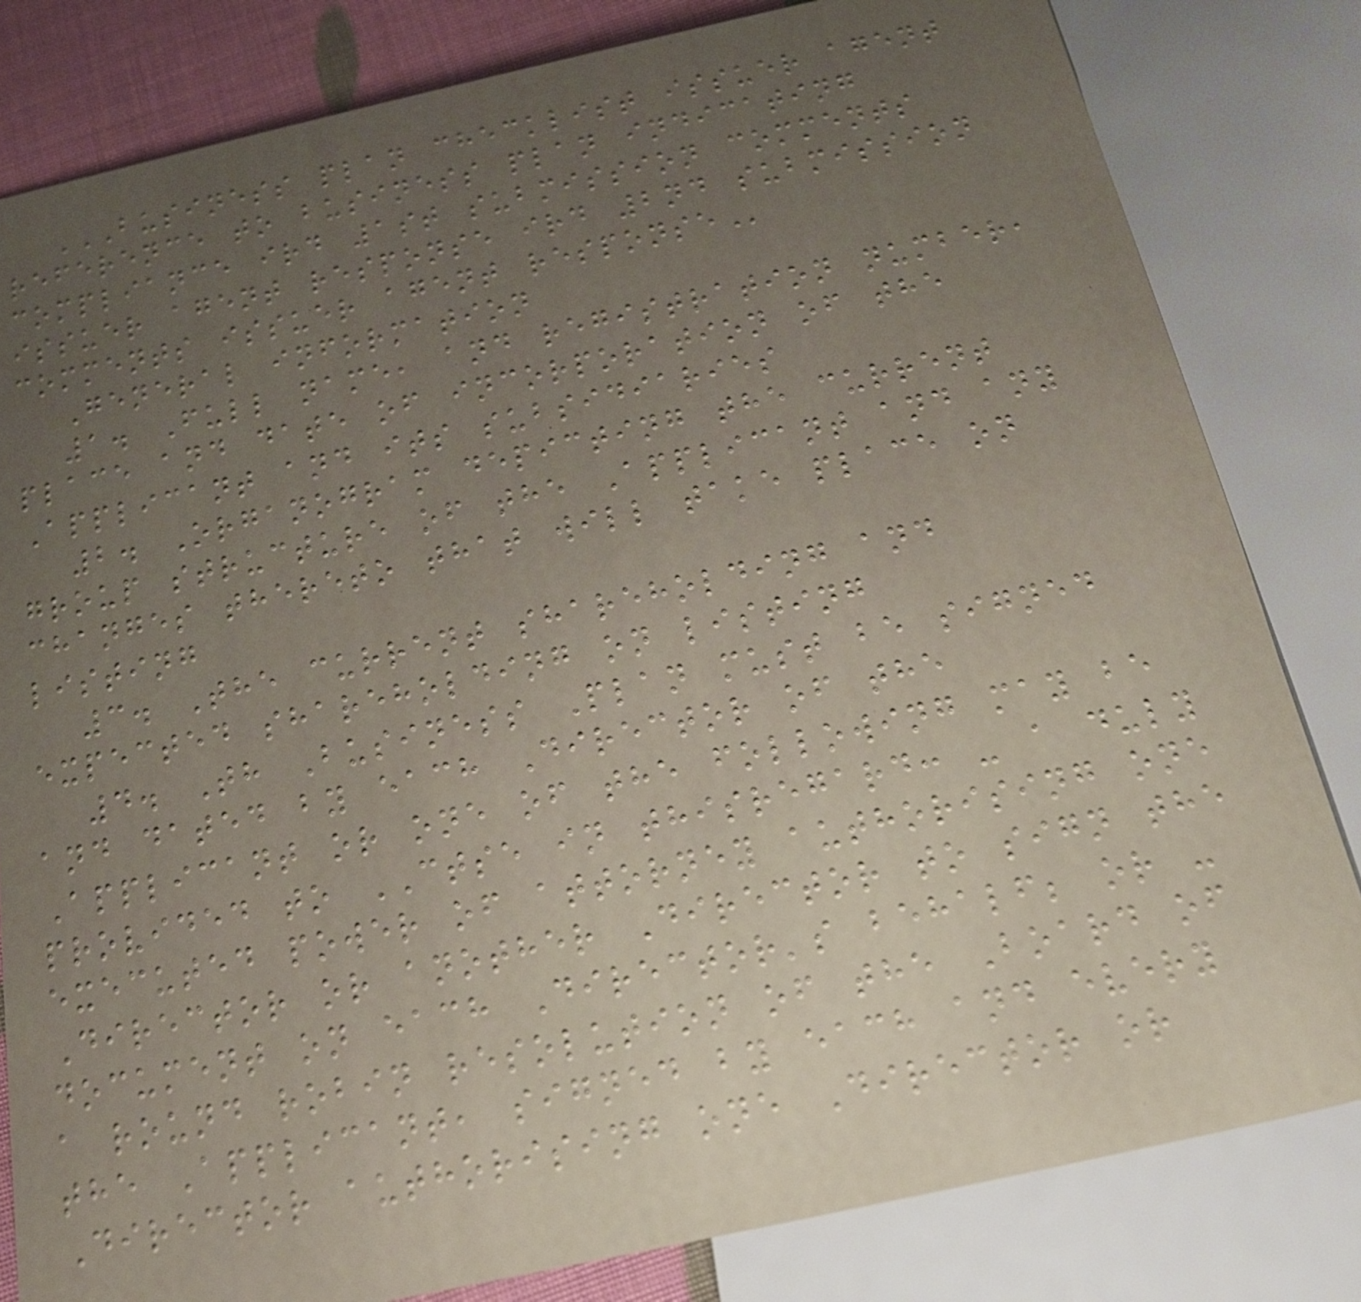BUSINESS PLAN CHECKLIST ISSUER AGENT
REFERENCE TO BUSINESS PLAN INDICATING
COMPLIANCE IRD 1ST SUBMISSION COMMENTS
ISSUER AGENT RESPONSE IRD 2ND SUBMISSION
COMMENTS ISSUER AGENT RESPONSE
General information
1. Full name, and registration number,
place and date of incorporation of the
Applicant and its subsidiaries
2. Organogram depicting the current
group structure of the Applicant and any
changes thereto that will take place on
listing
3. The current shareholding and
expected shareholding on listing
4. Th Business Plan must be signed
and dated by each Director of the
Applicant or one of the following may be
provided to CTSE in thisregard: - a duly
executed power of attorney authorising one
Director or another Director to sign the
document on each Director's behalf; or -
a round robin resolution of the Board of
the Applicant, signed by each and every
Director authorising one Director or
